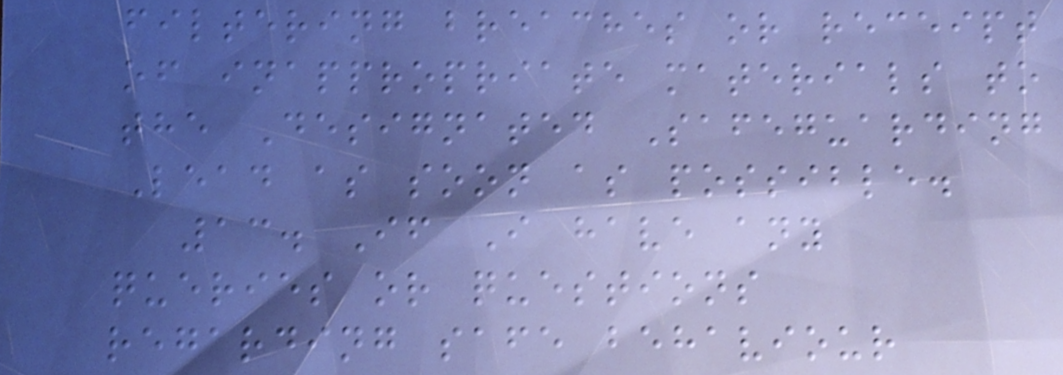filtering breaches or receipt
of inappropriate materials to
the Designated Safeguarding
Lead as soon as possible.
13. If I have any
queries or questions
regarding safe behaviour
